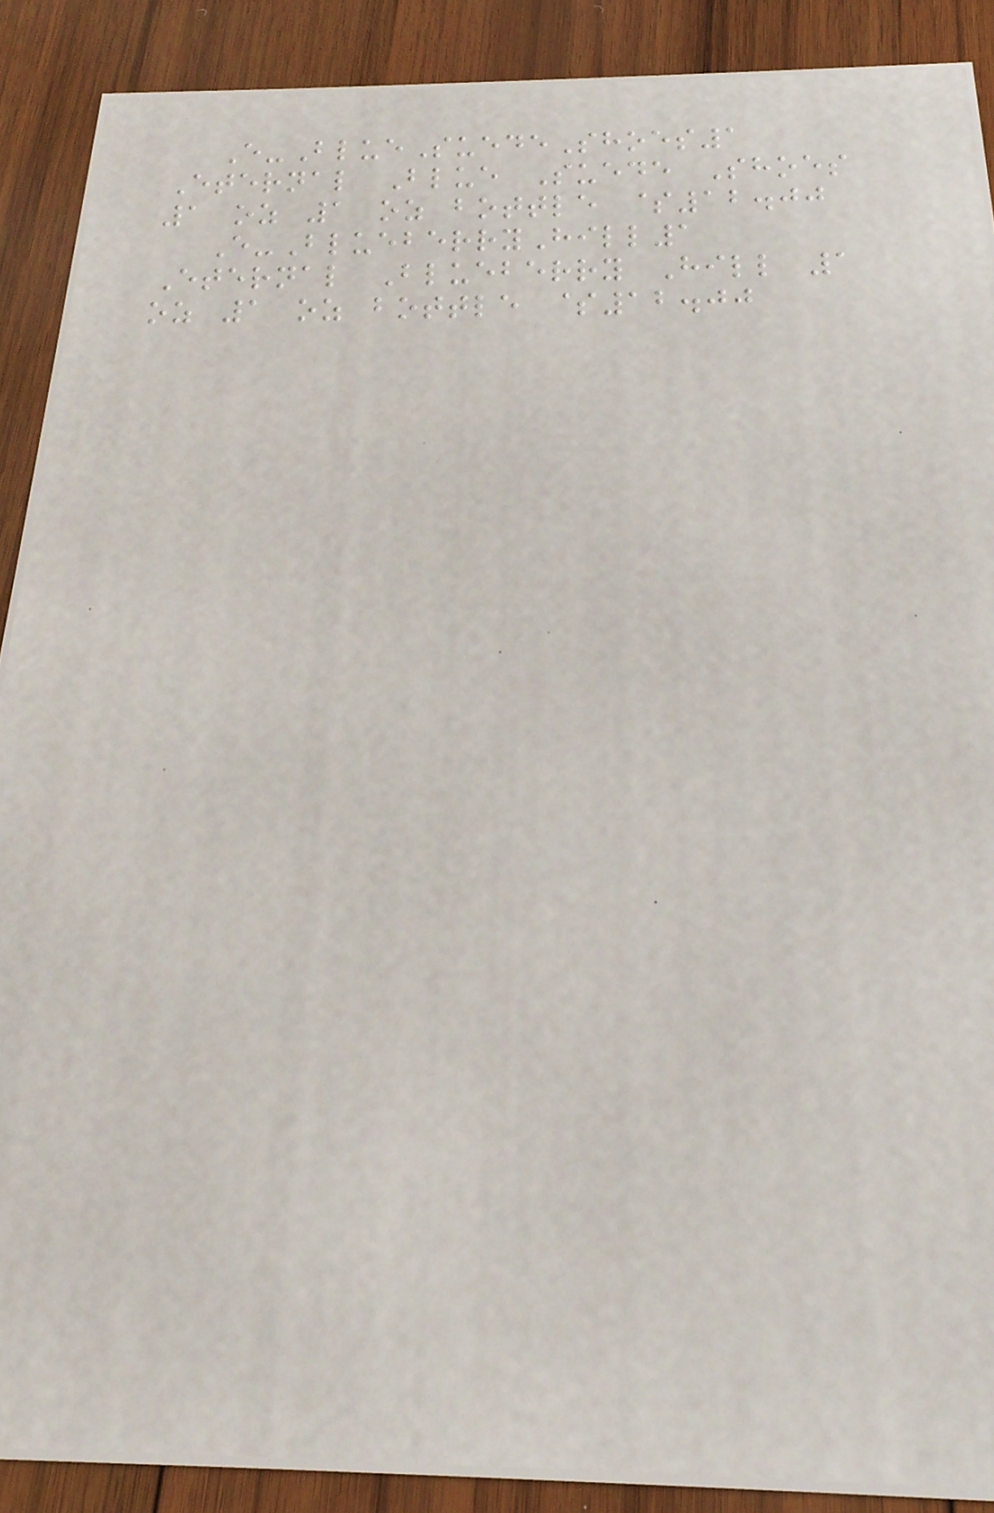E-BlueSuedeShoes1
Eternal Blue Suede Shoes
1 oz 1 oz bottle $12.00
E-BlueberryHill1
Eternal Blueberry Hill 1
oz 1 oz bottle $12.00
